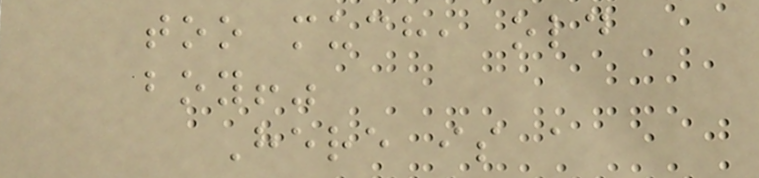too much, old
boy!"
Here is a
